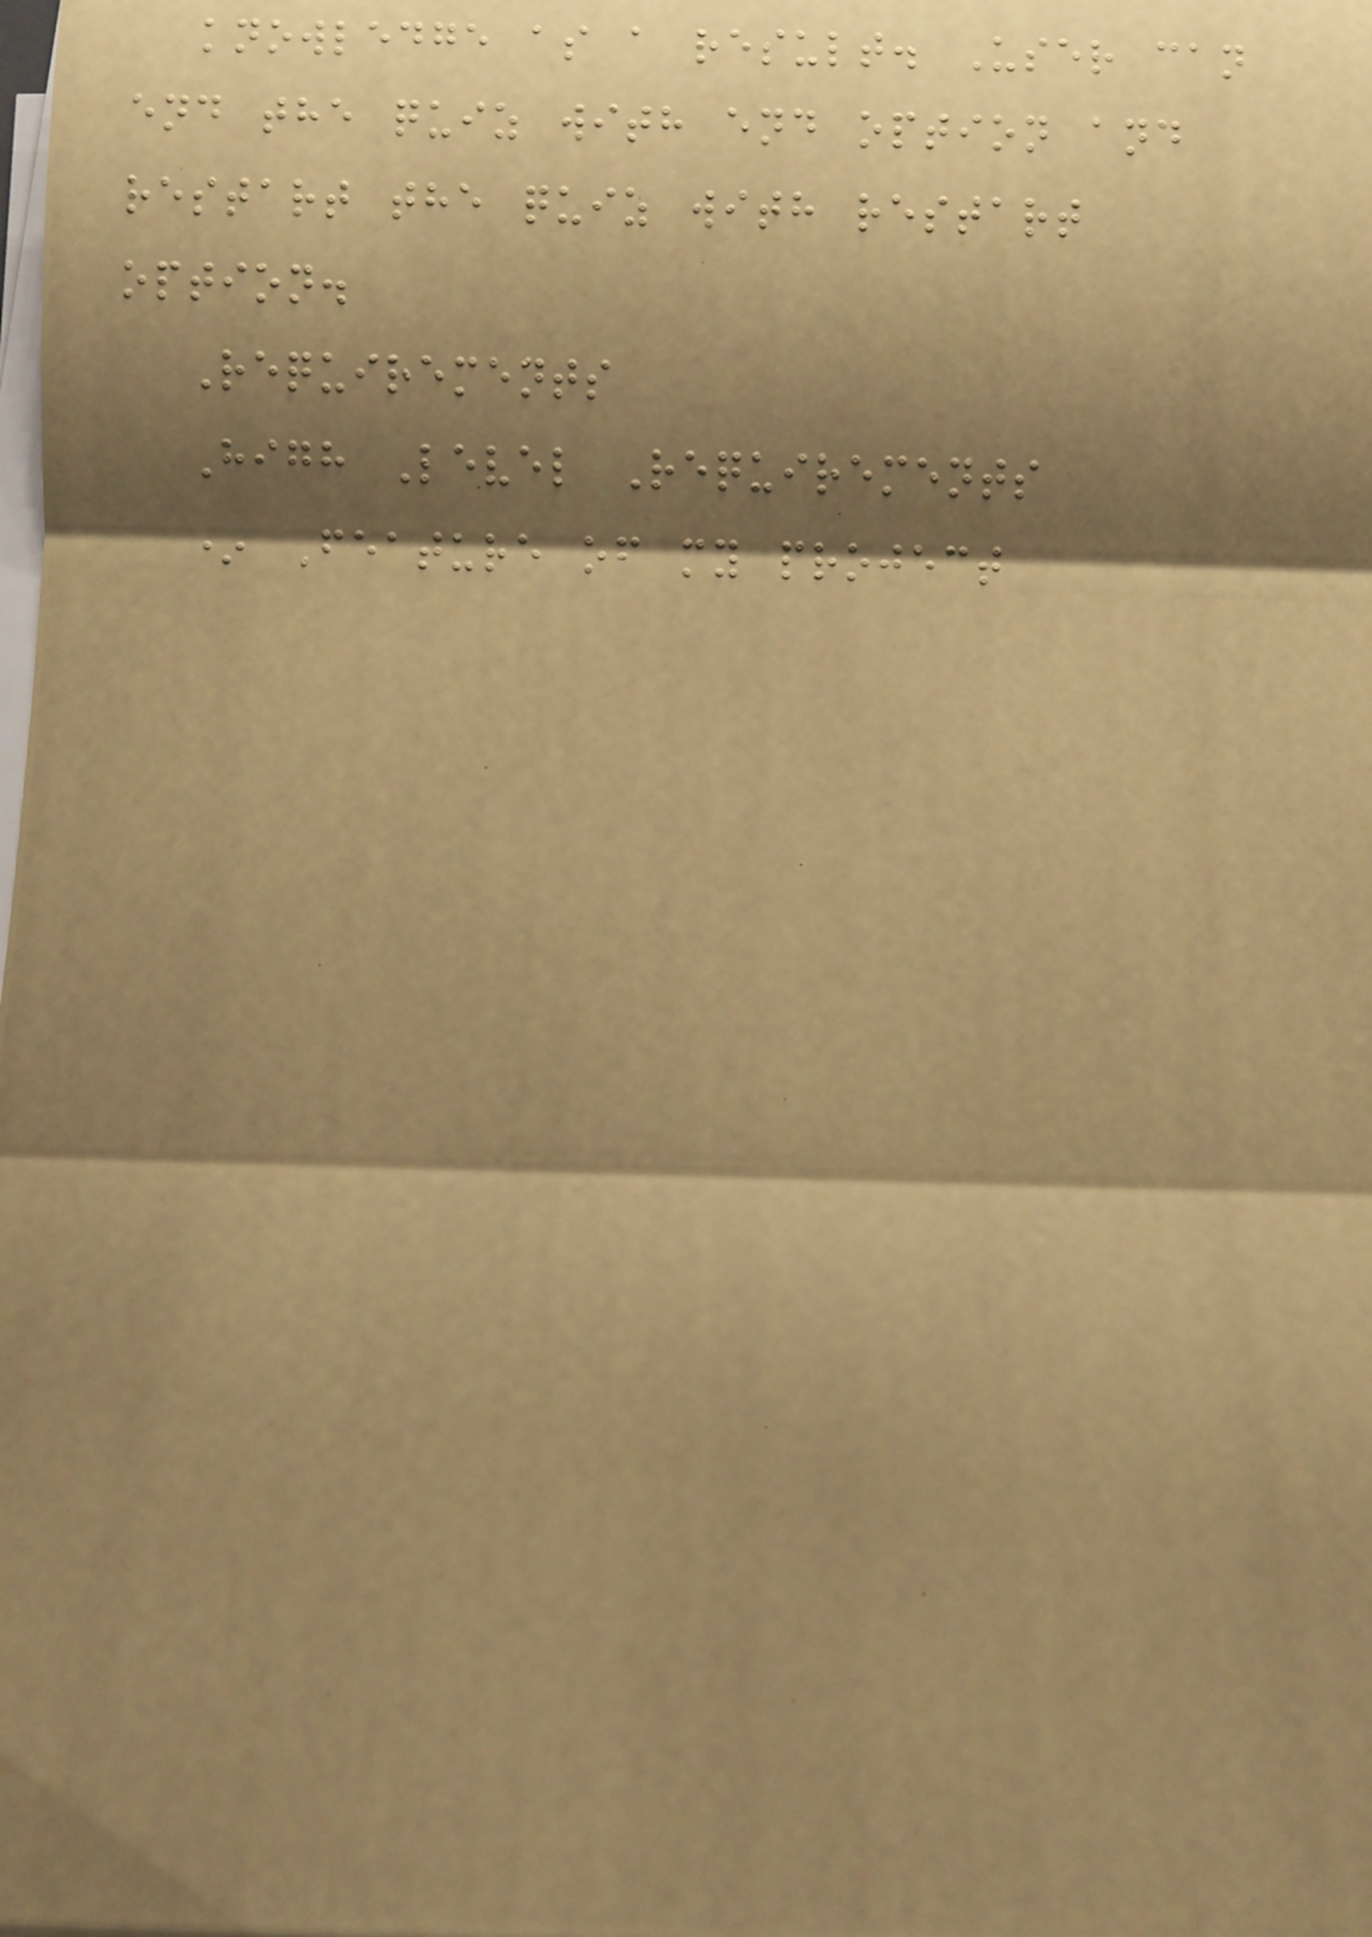knowledge as a result. User can
end the quiz with end option and
restart the quiz with restart
option.
Requirements
High Level Requirements
* Feature of my project
